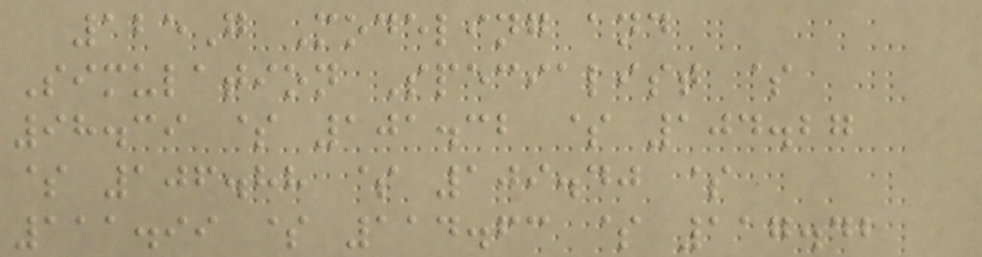125G Modeling and
Simulation Specialist $
98.39 $ 101.32 $ 104.27
$ 106.88 $ 109.40 $
111.99 $ 114.63 $ 117.42
